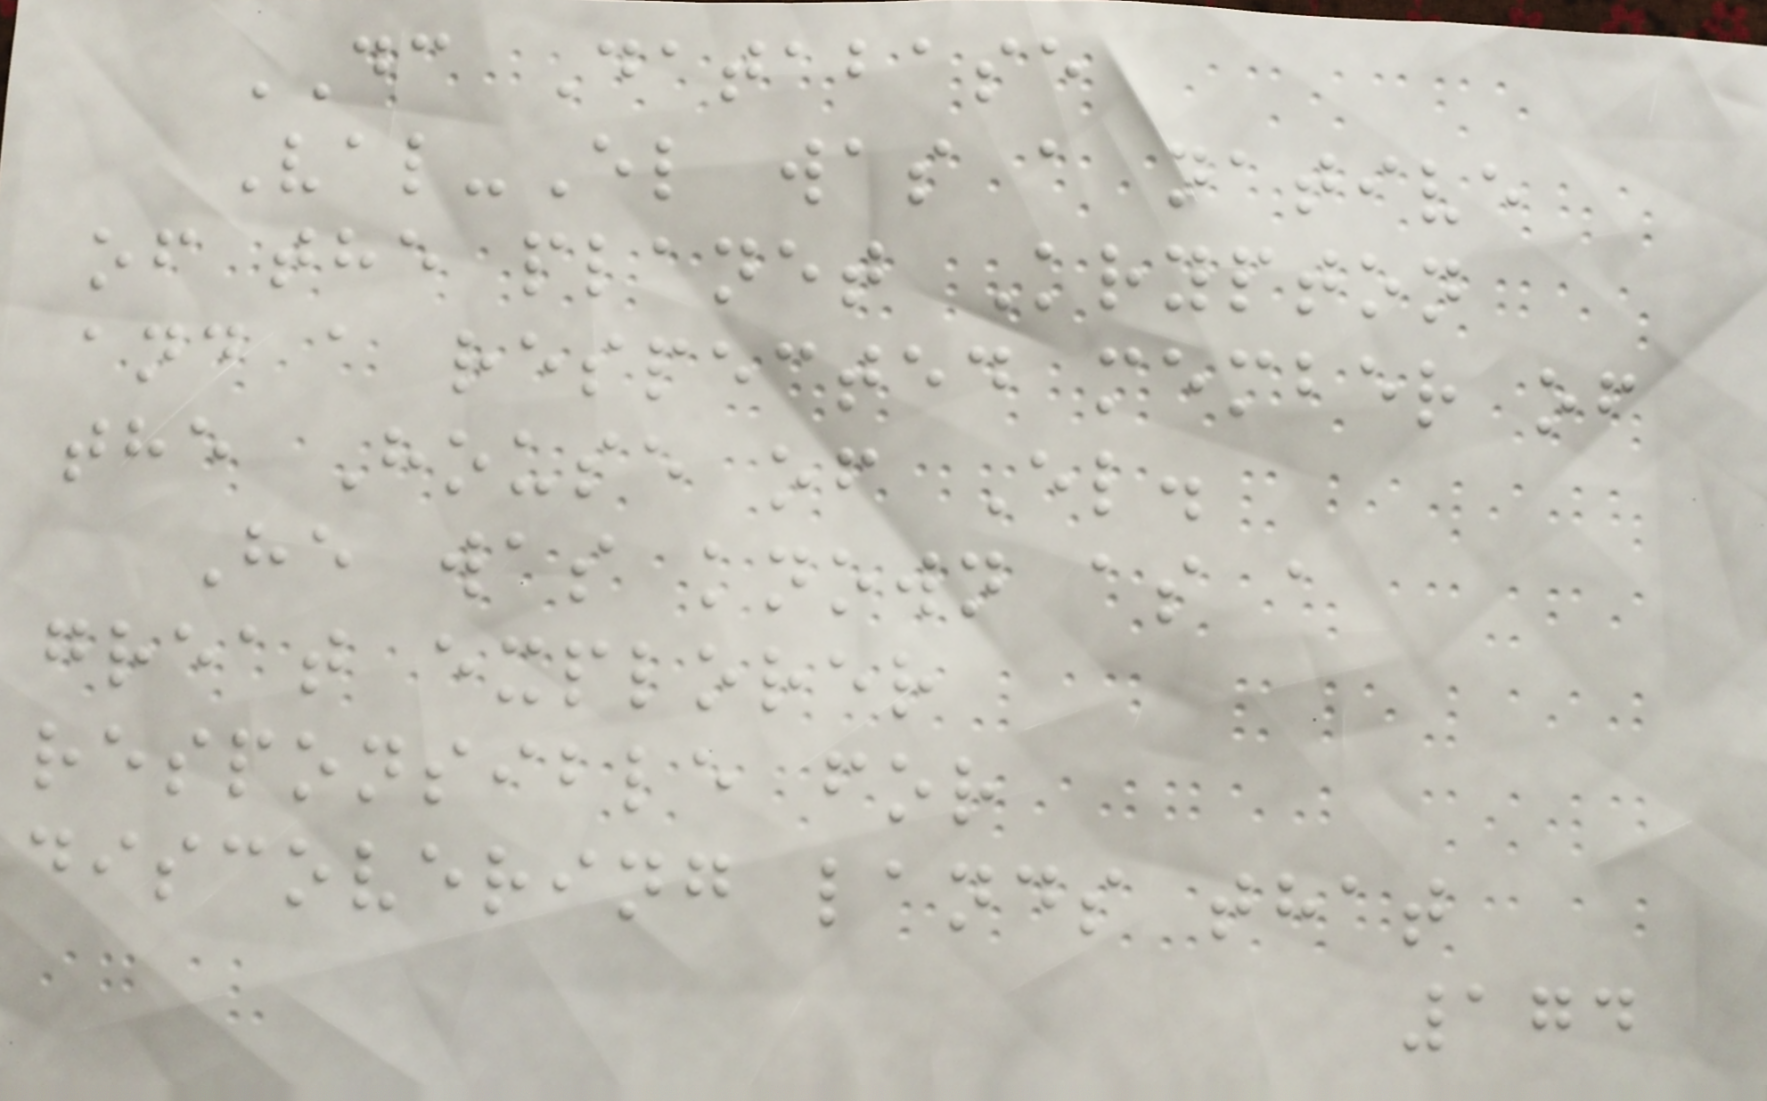DC Database
Val-El was a native
of the planet Krypton
and a respected member of
the House of El.
He was known as a
great explorer
responsible for
discovering lands that
174
